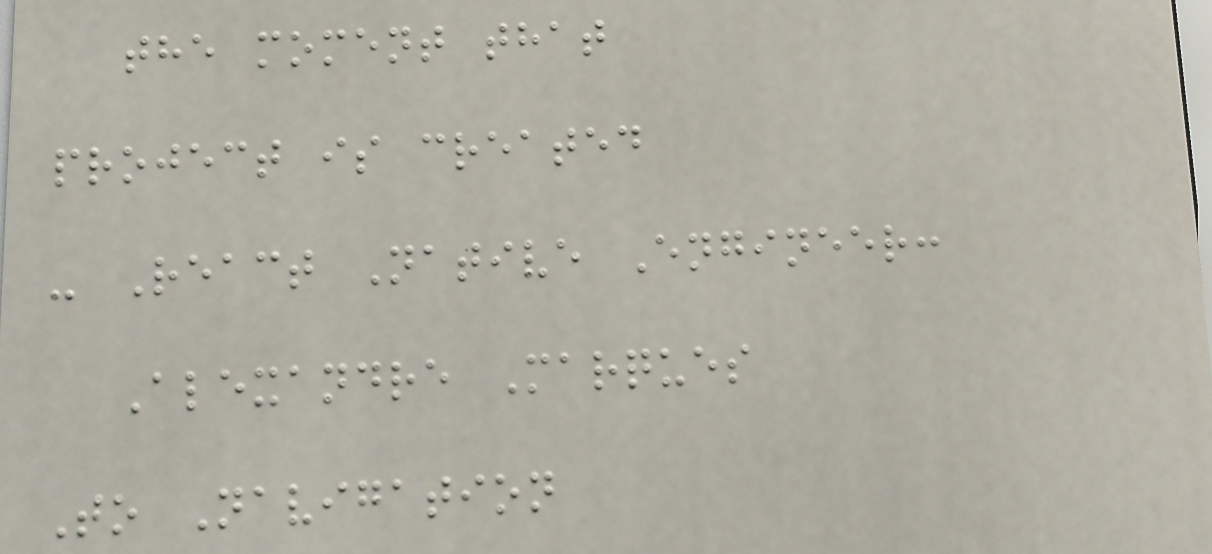the moment that
project is created
- React Native Engineer:
Alexandre Marques
To Navigation
